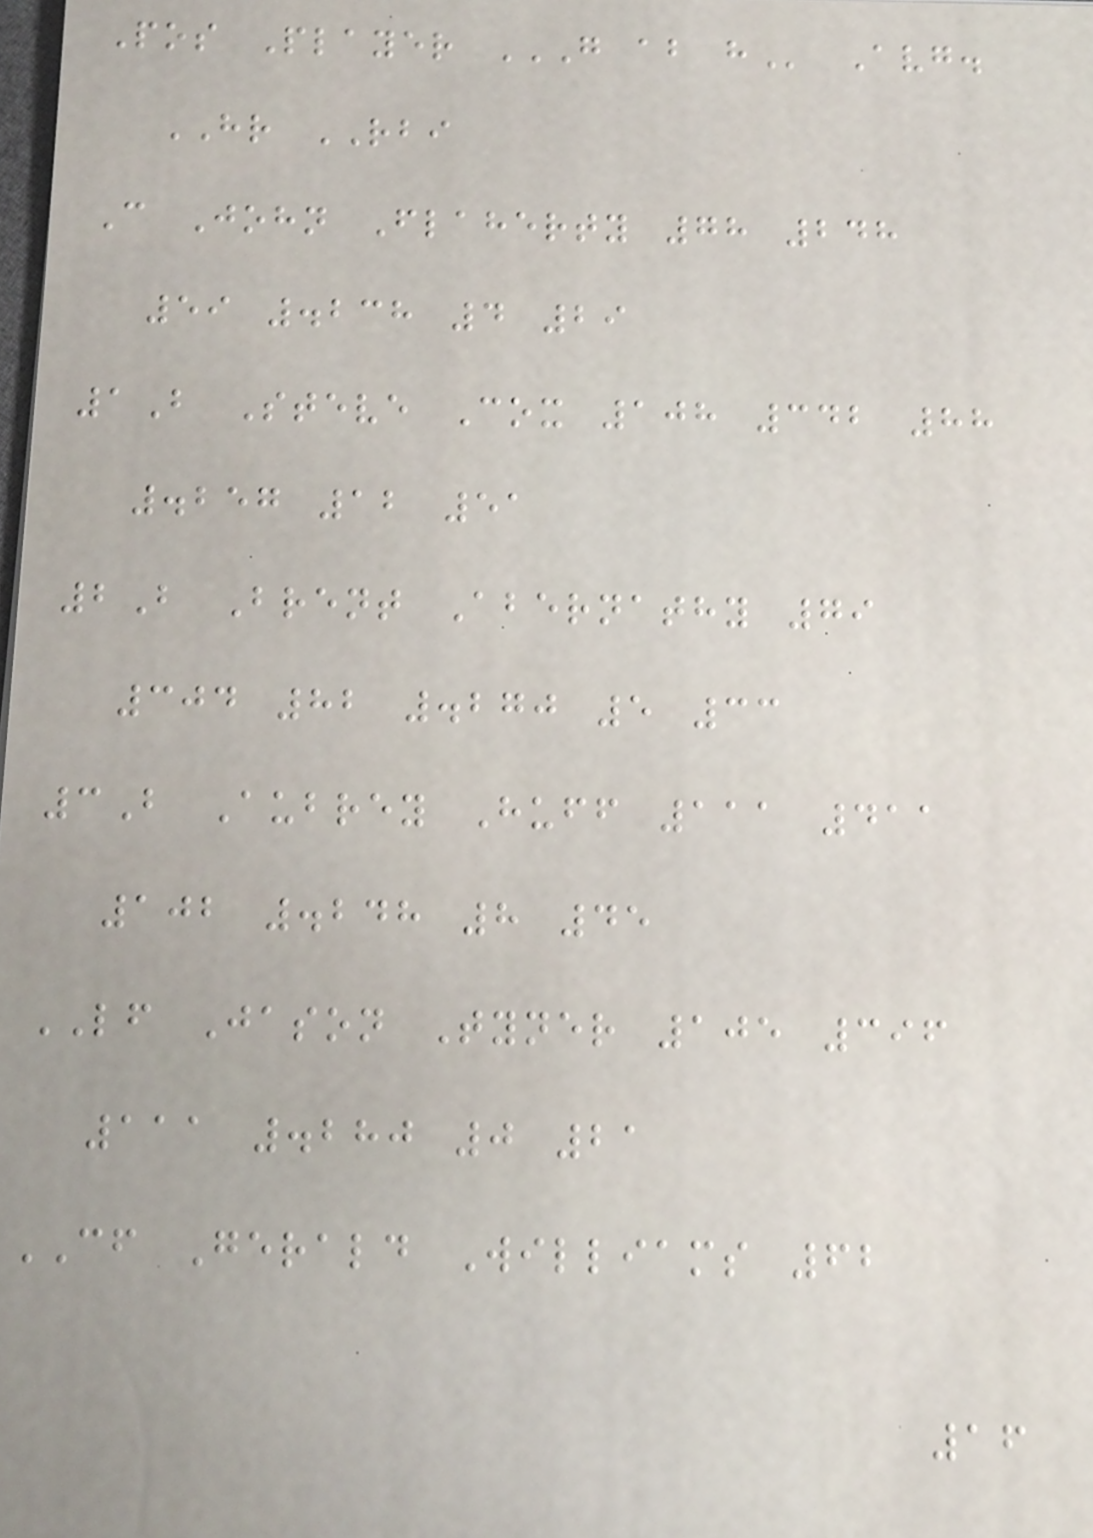Pos Player G AB H Avg.
HR RBI
C John Flaherty 78 248
59 .238 4 29
1B Steve Cox 108 342 88
.257 12 51
2B Brent Abernathy 79
304 82 .270 5 33
3B Aubrey Huff 111 411
102 .248 8 45
LF Jason Tyner 105 396
111 .280 0 21
CF Gerald Williams 62
16
